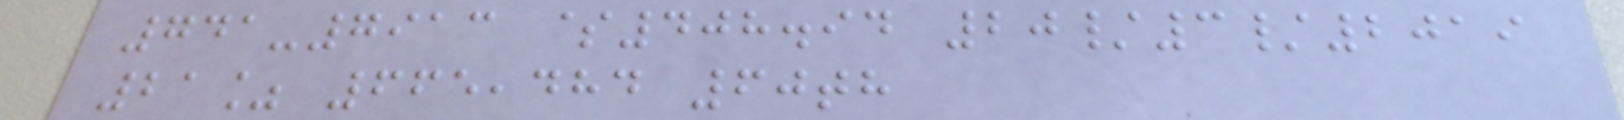741-7913 $408.94 20/3/2019
21% 665,484 60th
